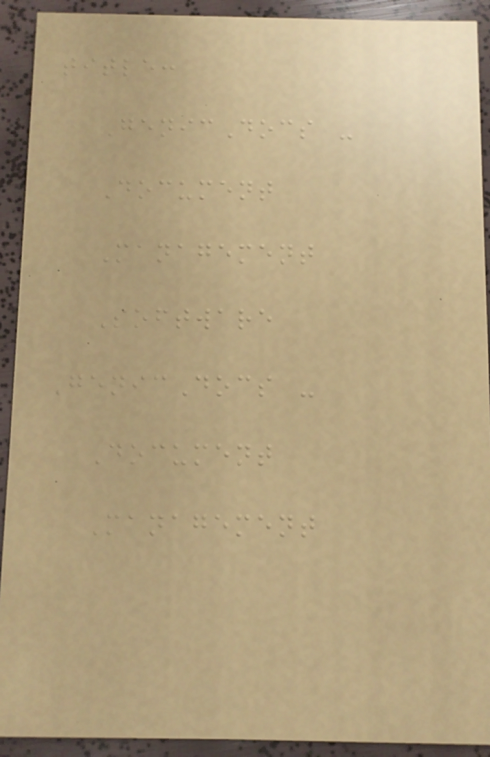title:
GenicDocs -
Document
Management
Software
GenicDocs -
Document
Management
